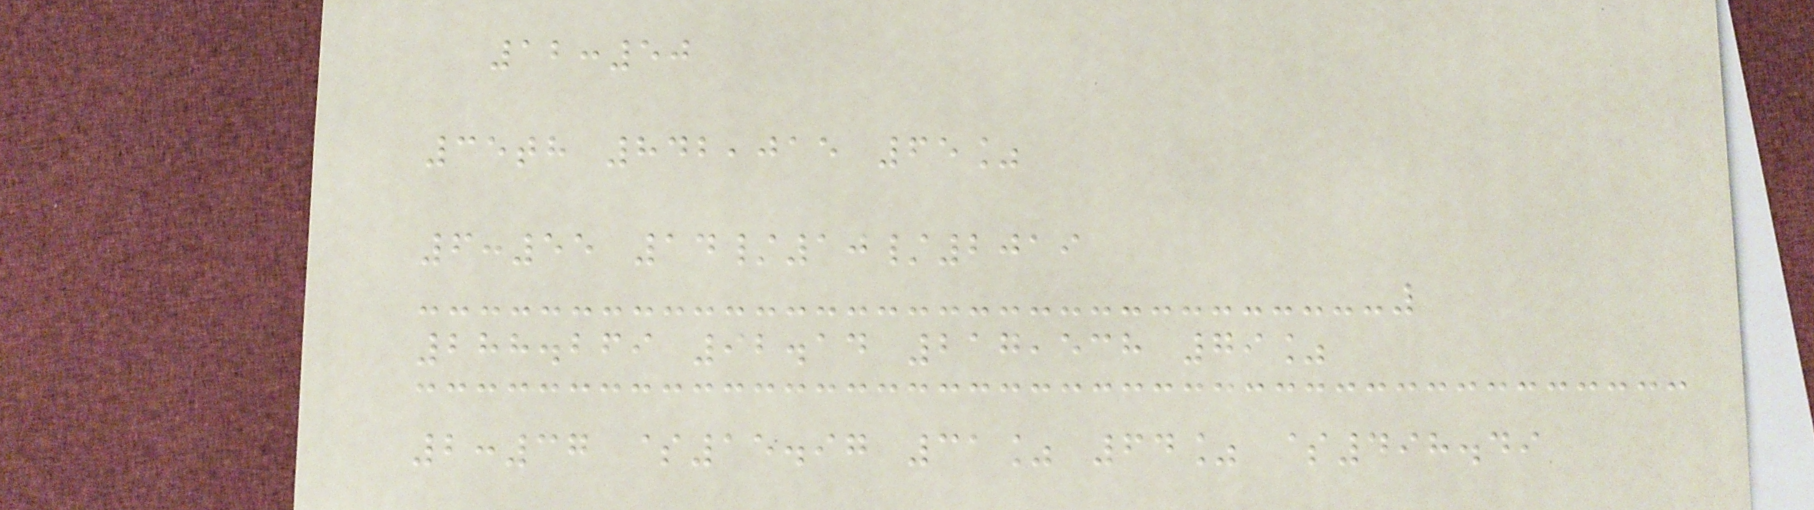12:50
35th 842,015 65%
6:55 14/10/2019
288.269 92.14 217,538 79%
2:37 $15.97 31% 64% $498.49
